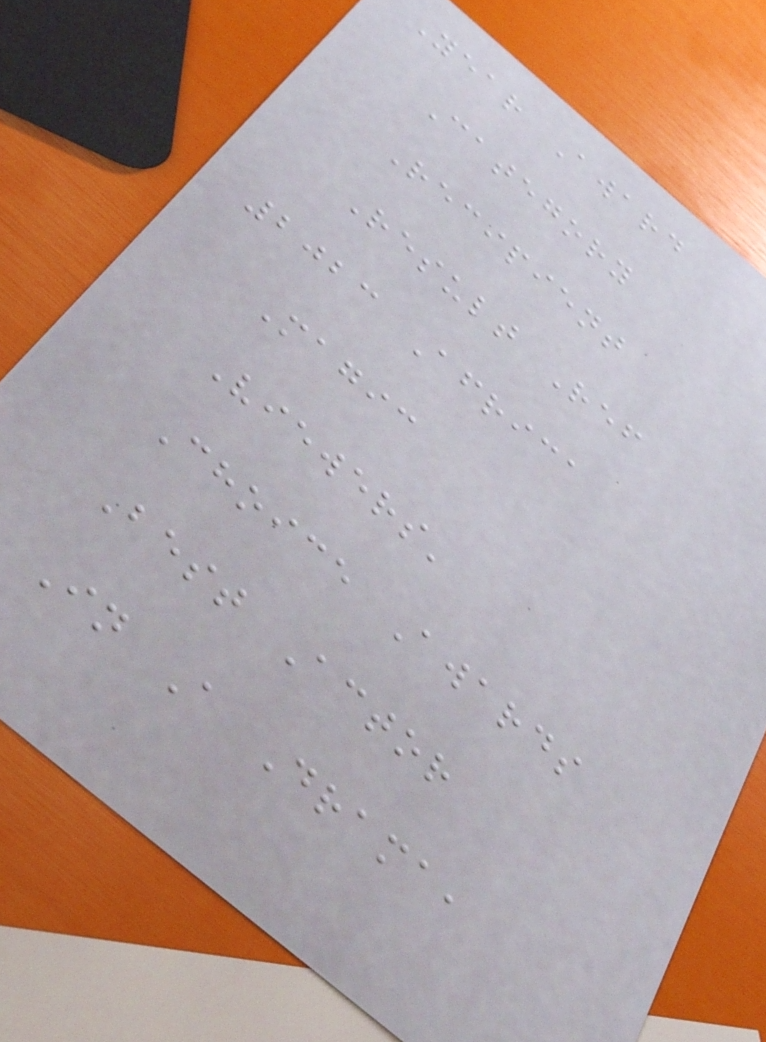Year Award
Category
Recipient
Result Ref
2023 Africa
Magic
Viewers'
Choice Awards
Best Actor
In A Drama,
